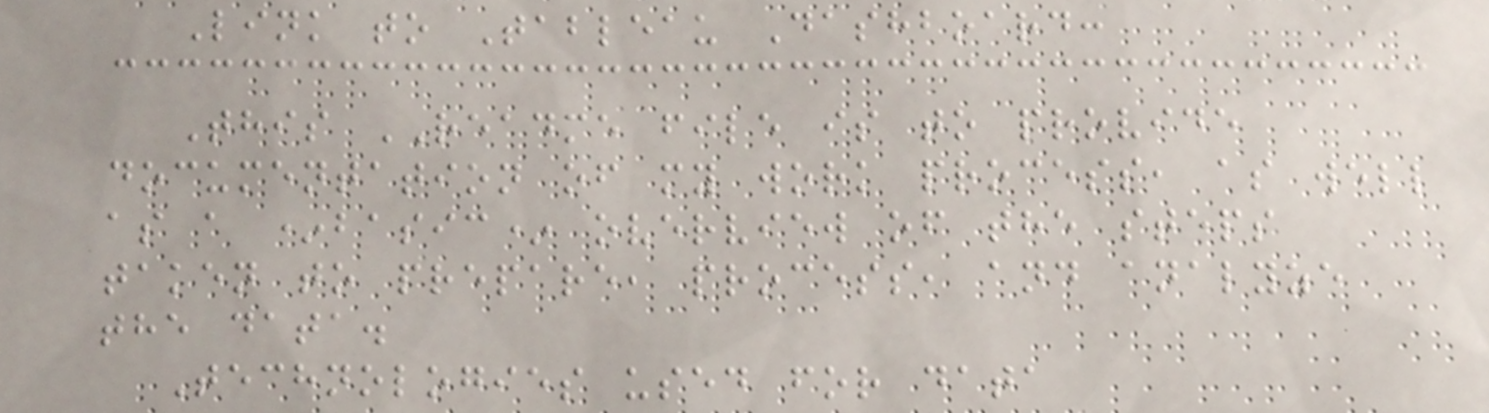Link to Tableau Dashboard:
This README file is to provide
documentation of my work process, as well
as a *basic* overview of the steps
taken to prepare, process, and analyze
the data.
Technologies used for data
